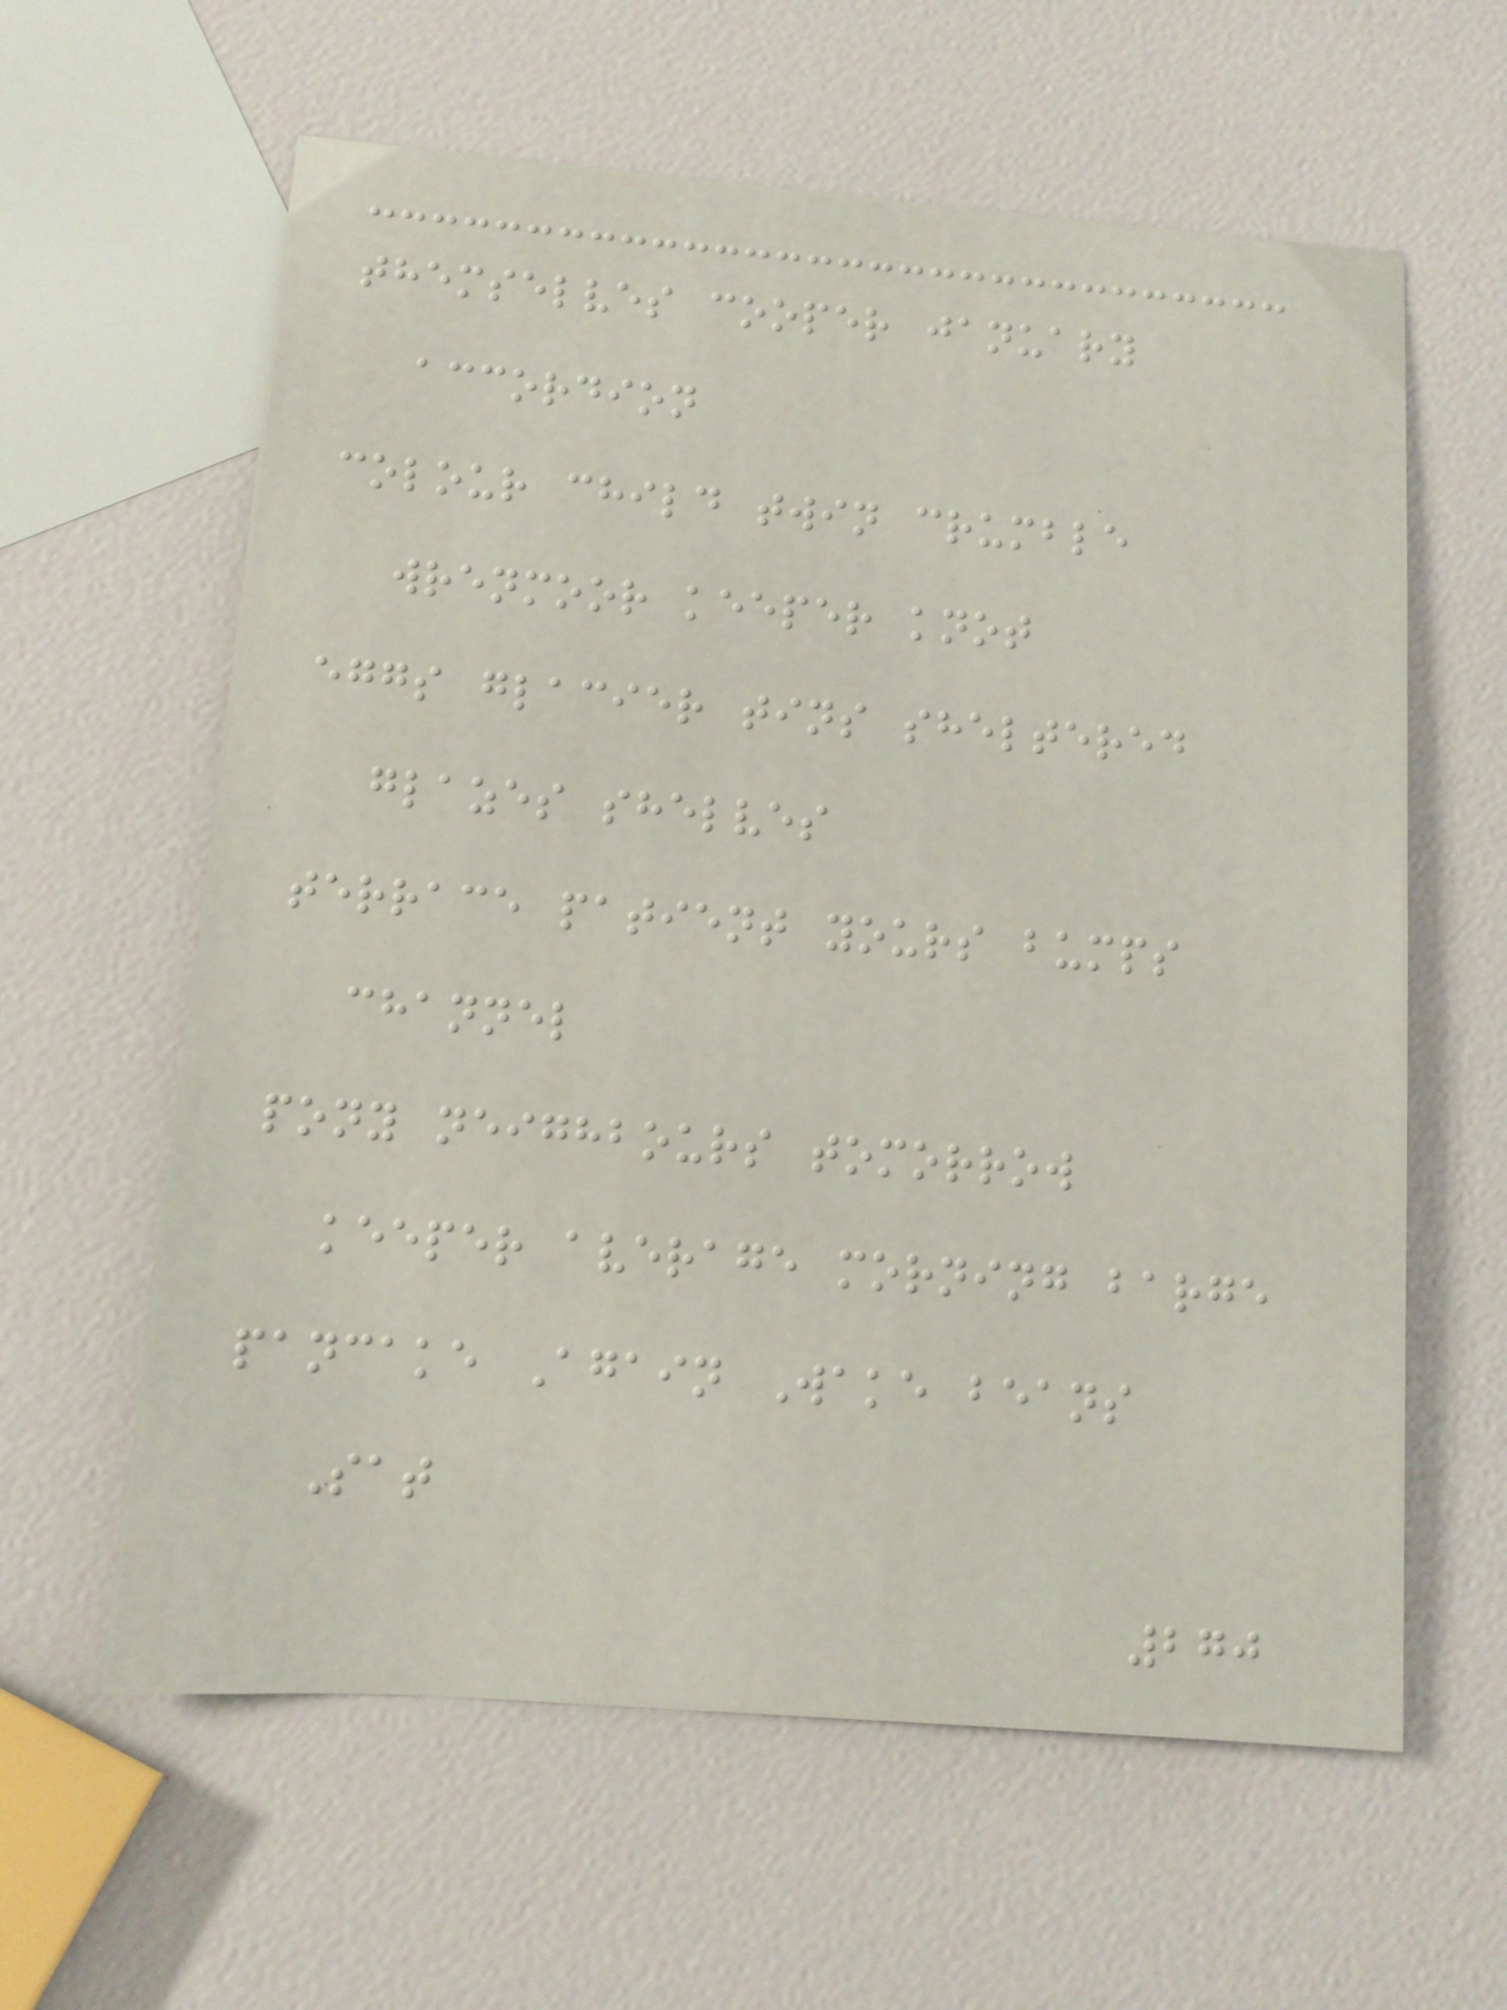themselves cooper january
accordion
colour child twin crumble
wrenmoor keeper knot
eggs glacier tins sheltered
glazes shelves
terrace patient yours bumps
channel
pony neighbours tomorrow
keeper average morning barge
pancake Again Wake beans
Sat
270
